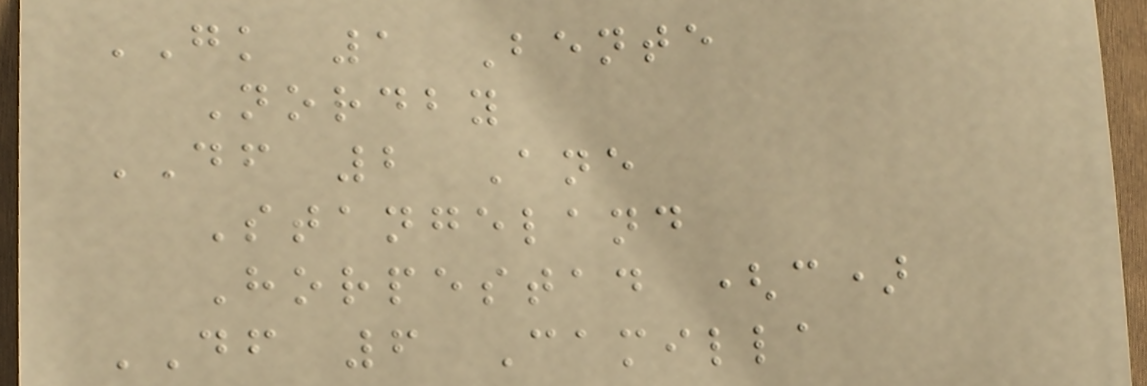GK 1 Bente
Nordby
DF 2 Ane
Stangeland
Horpestad (c)
DF 6 Camilla
